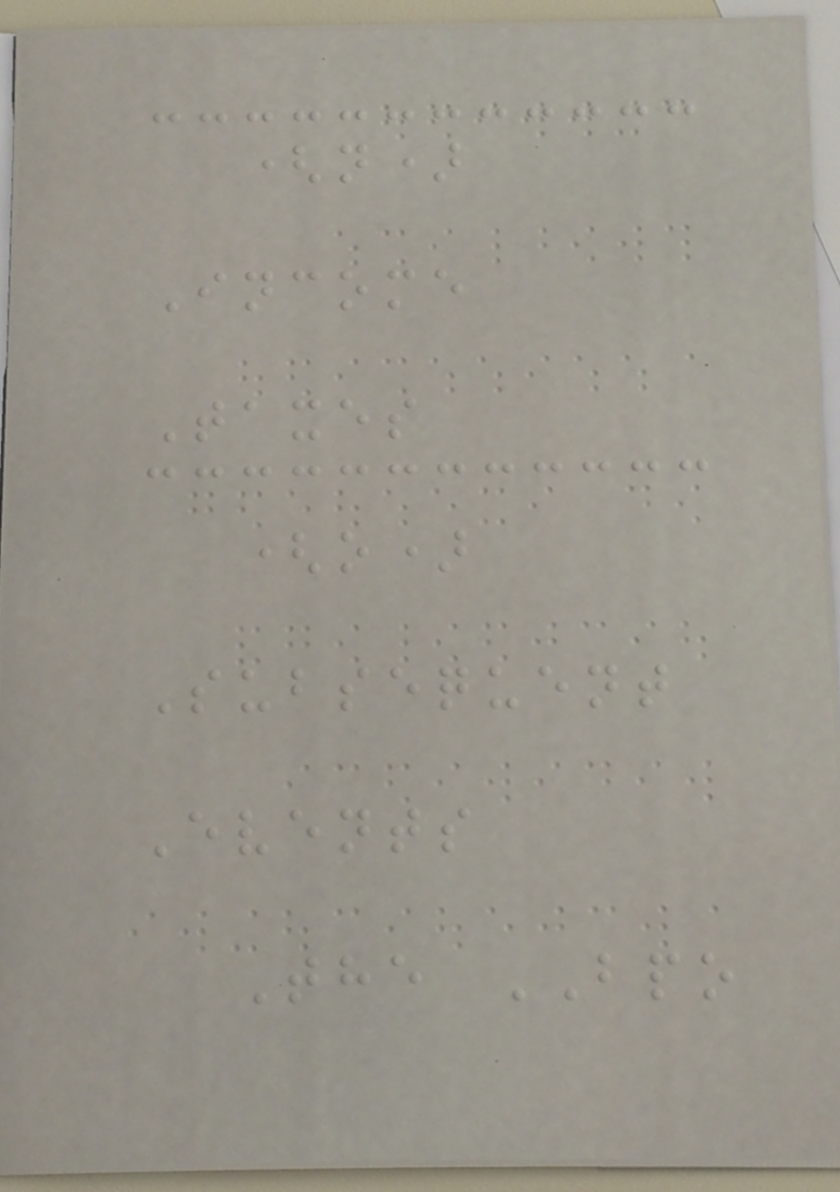(n)
Income
Taxes
(o)
Subsequent
Events
The BPO
